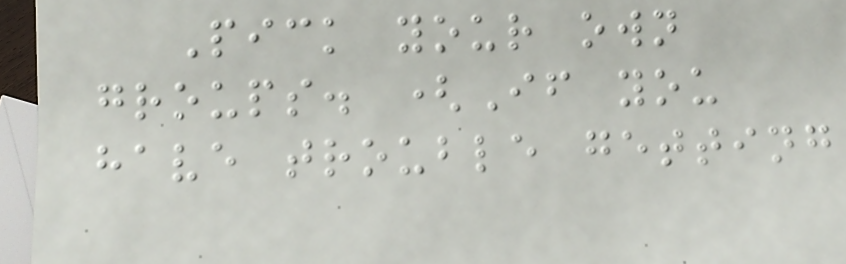Pick your own
groups. (If you
have trouble getting
